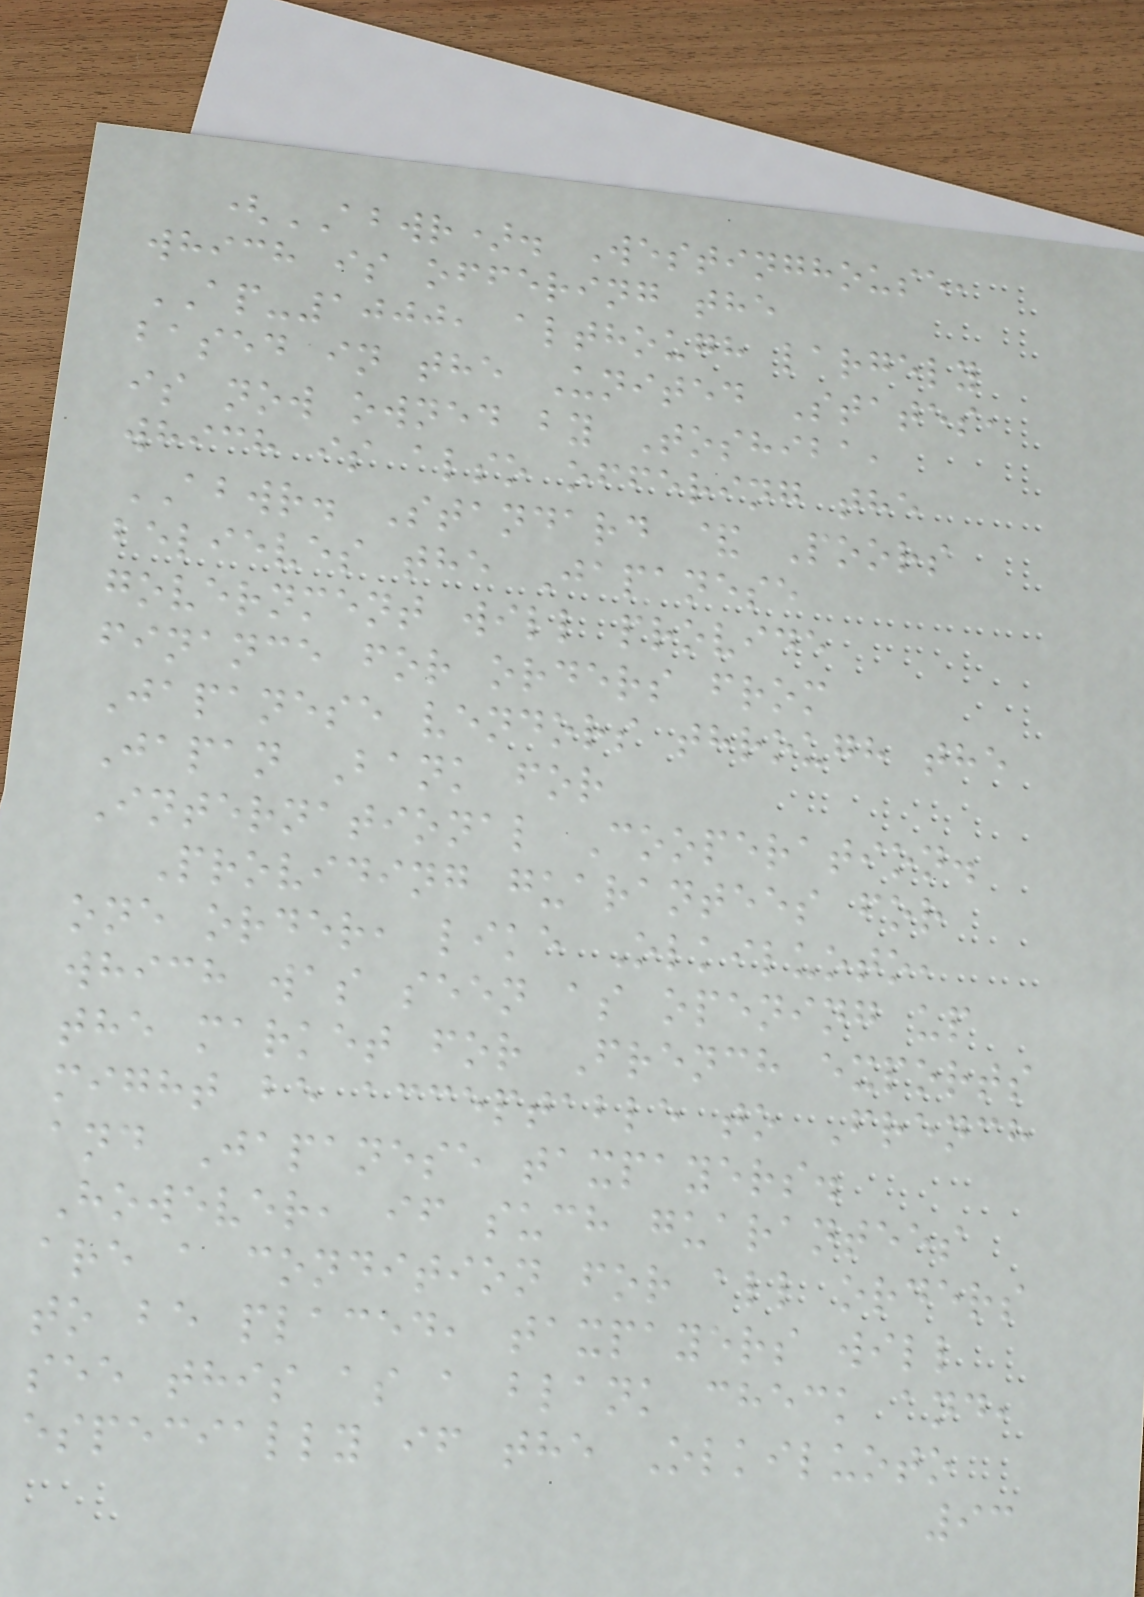(ABWR). Westinghouse,
which is offering the
AP-1000, although largely
based in the United States,
is now owned by Toshiba,
which is also offering the
ABWR. Standard & Poors
believes the Japanese
government will provide
finance for orders from
Japanese vendors through the
Japan Bank for
International Cooperation.
Providing guarantees for
one order, like Olkiluoto,
which was seen as opening up
the market for French exports
might be acceptable to French
and Japanese taxpayers.
However, if such guarantees
are a condition for all orders
to be placed, taxpayers will
see this as a blank check and,
especially if the Olkiluoto
93
